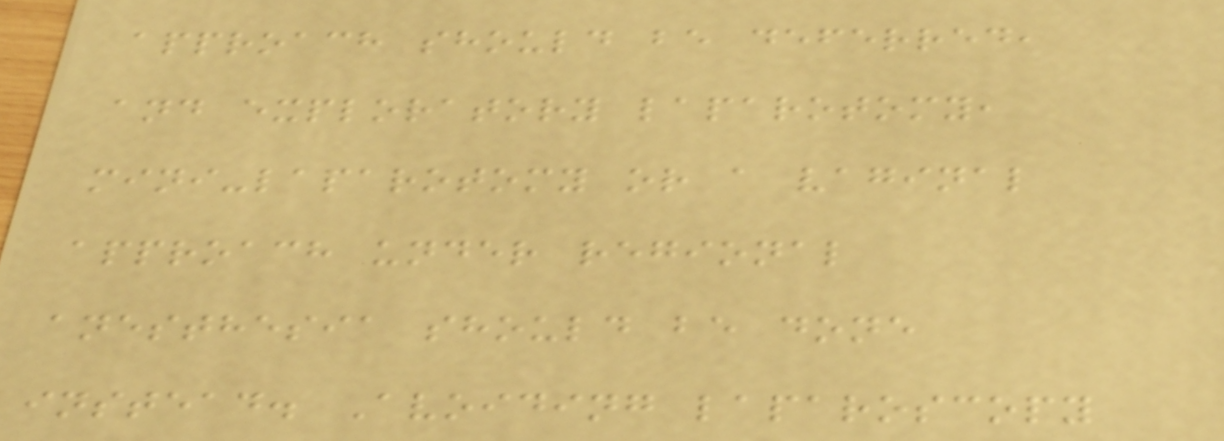approach should be deferred,
and exploratory laparotomy,
mini-laparotomy or a vaginal
approach under regional
anesthesia should be done
instead. Avoiding laparoscopy
